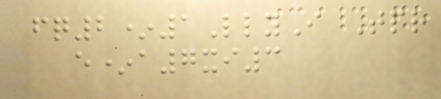fq2*1LlyI Tpr
e*a7xi3
